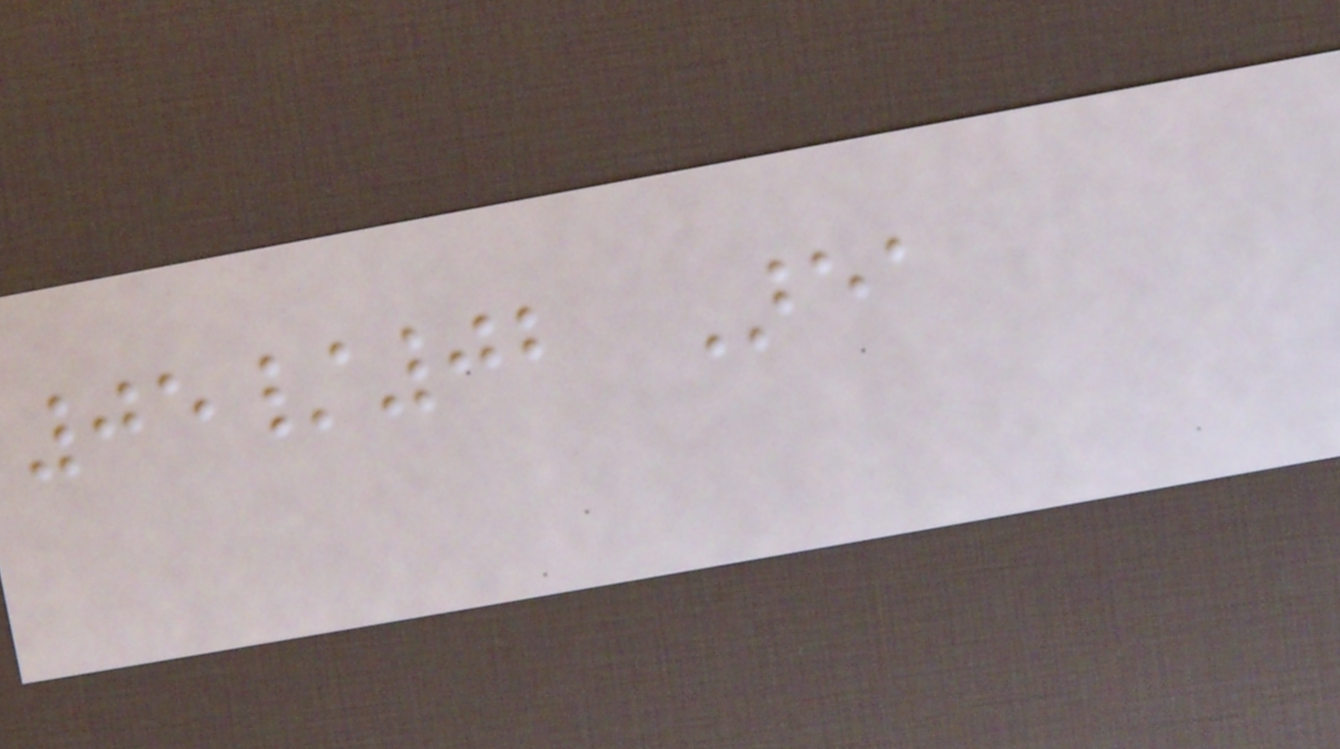05/02 Area
